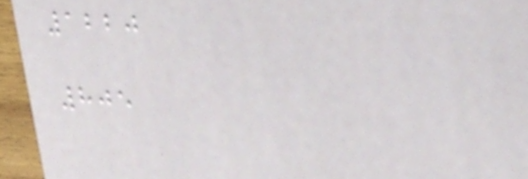1220
805
